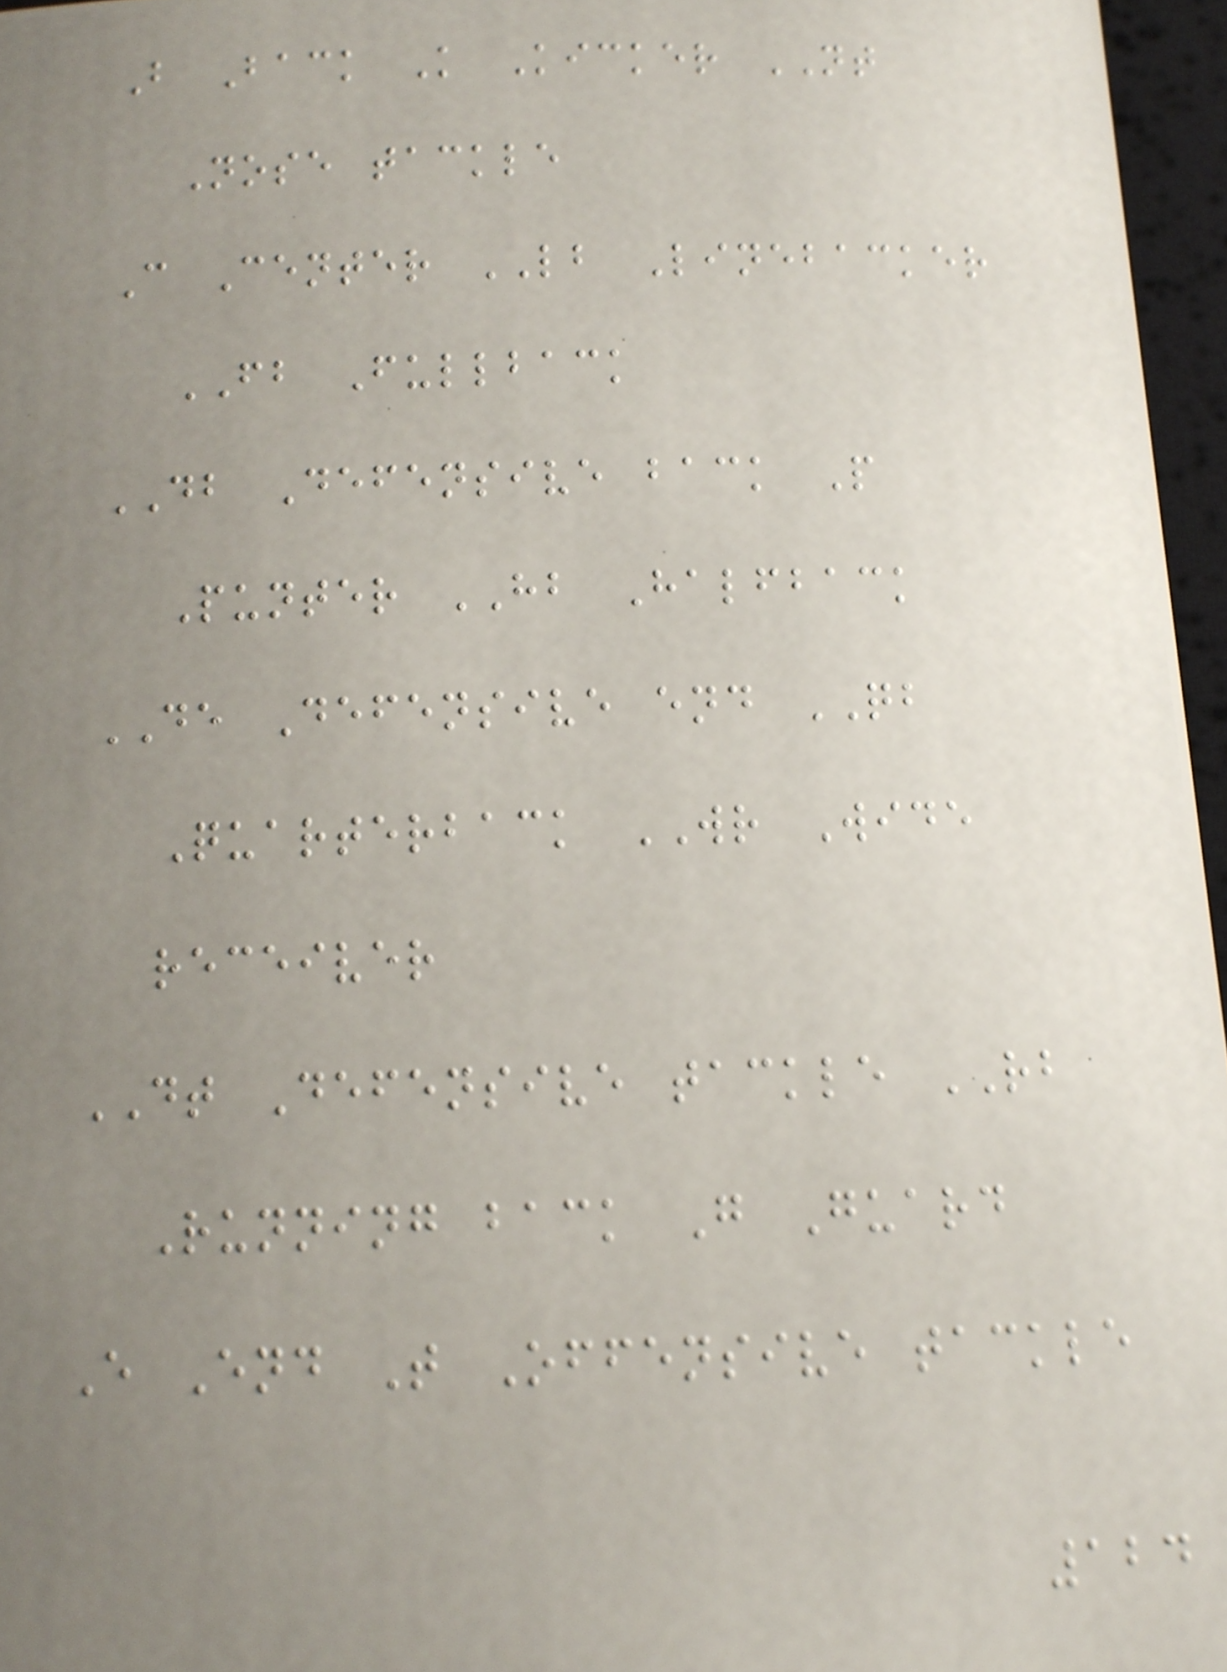B Back K Kicker NT
Nose tackle
C Center LB Linebacker
FB Fullback
DB Defensive back P
Punter HB Halfback
DE Defensive end QB
Quarterback WR Wide
receiver
DT Defensive tackle RB
Running back G Guard
E End T Offensive tackle
124
